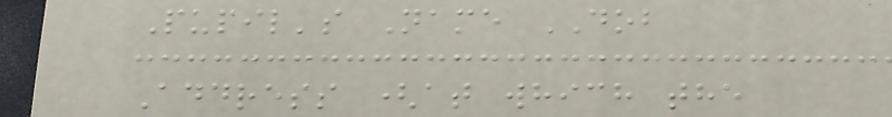Pupil's Name DOB
Address (at which the
